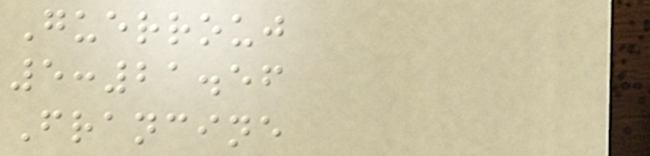Guerrouj
5:21.56
Francine
